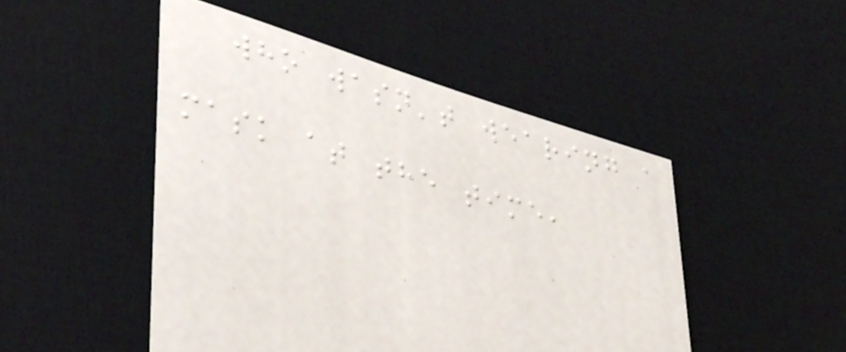who wasn't wearing a
mask at the time,
